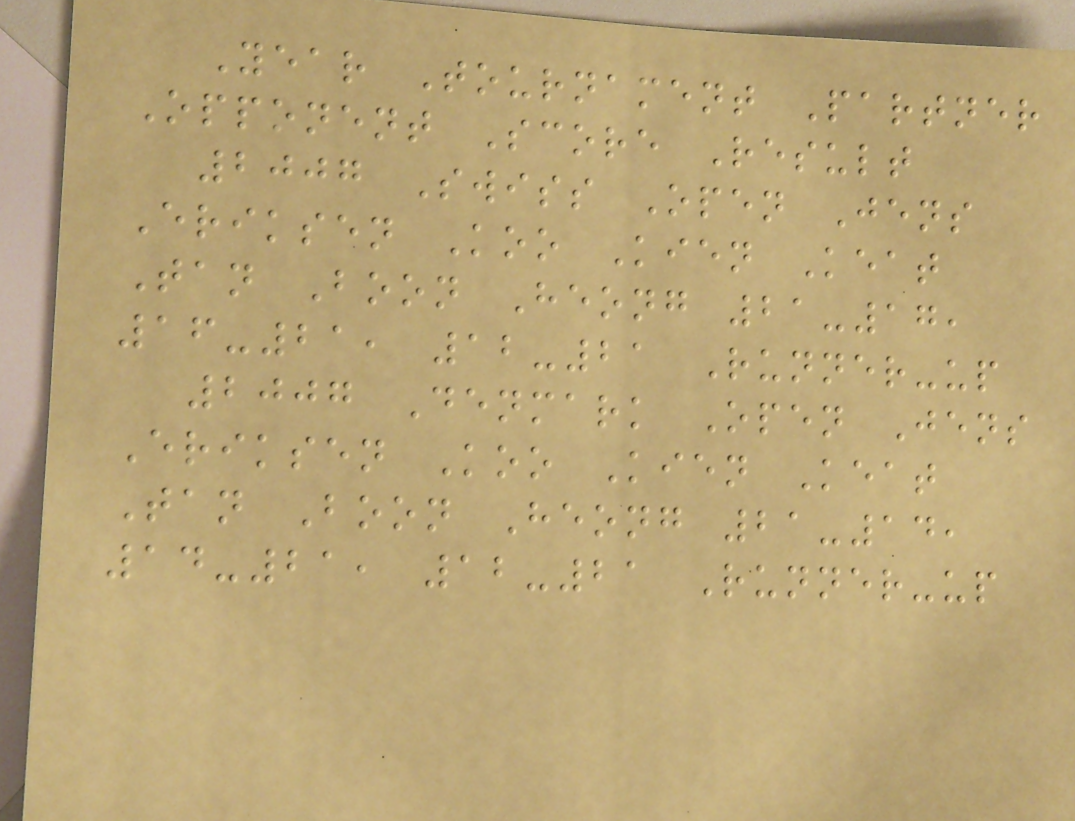Year Tournament Partner
Opponent Score Result
2007 Swiss Open Jens
Eriksen Koo Kien Keat
Tan Boon Heong 21-17,
16-21, 12-21 Runner-up
2007 Denmark Open Jens
Eriksen Koo Kien Keat
Tan Boon Heong 21-14,
14-21, 12-21 Runner-up
